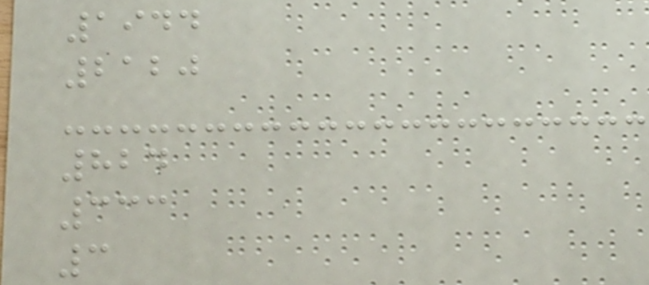1944
2120
824
333
3
